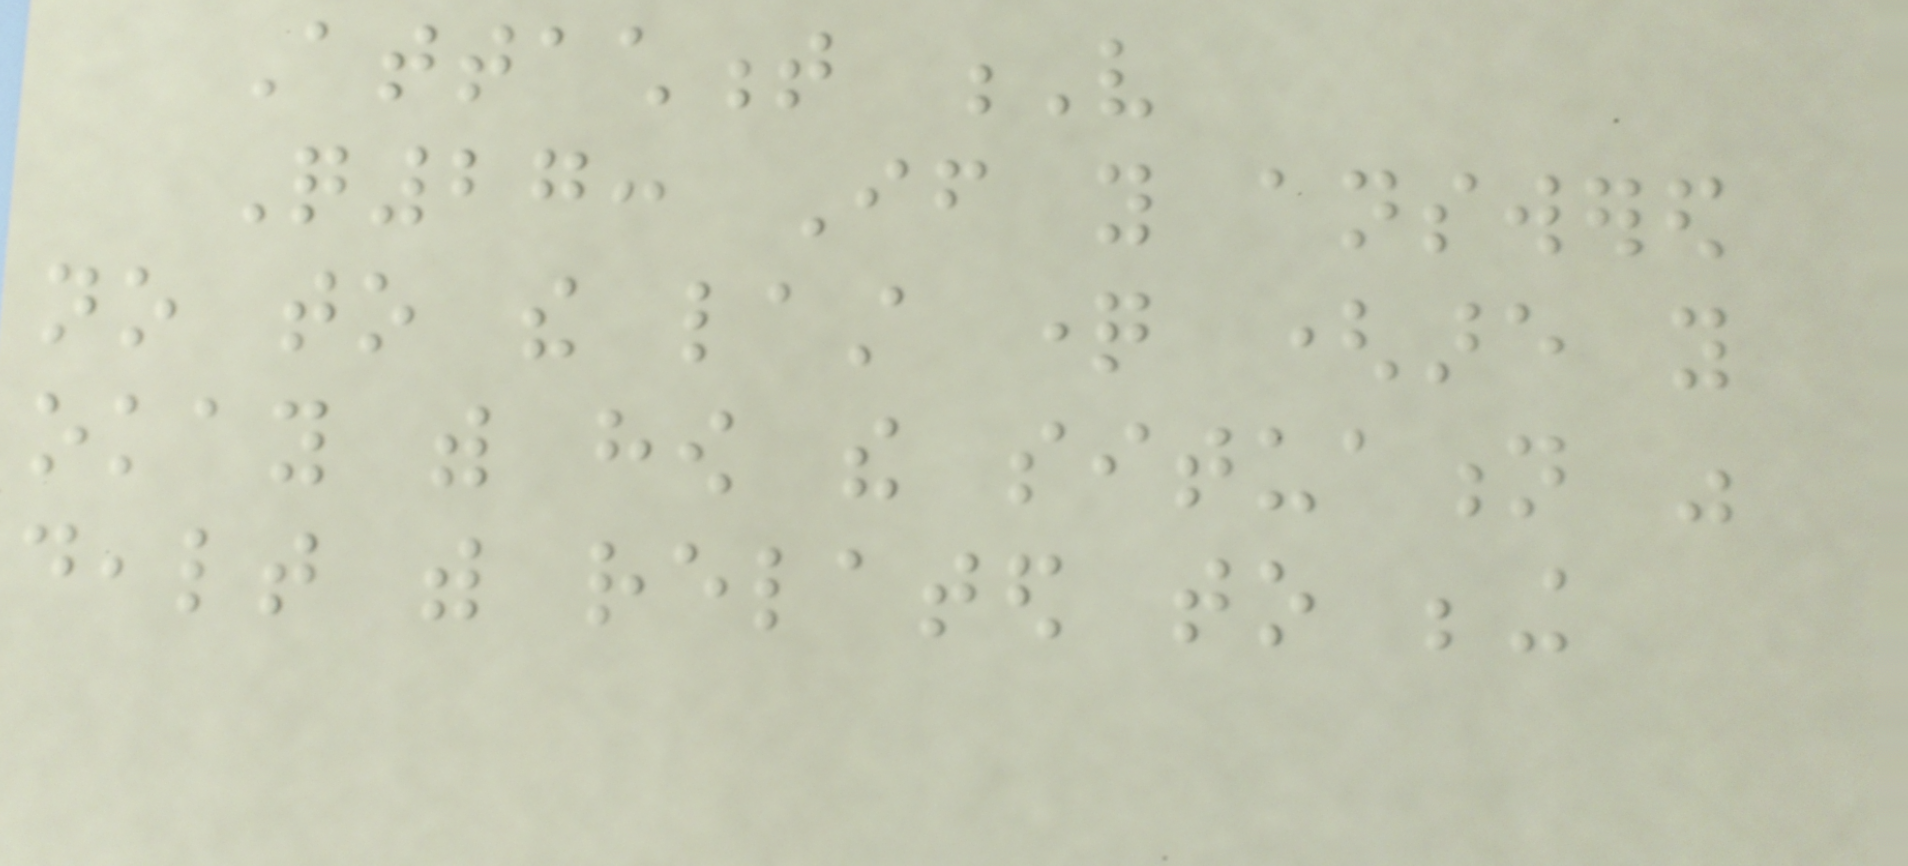Attachment V
Q27: If you answered
no to the last question (are you
okay with how the situation was
dealt with related to being
